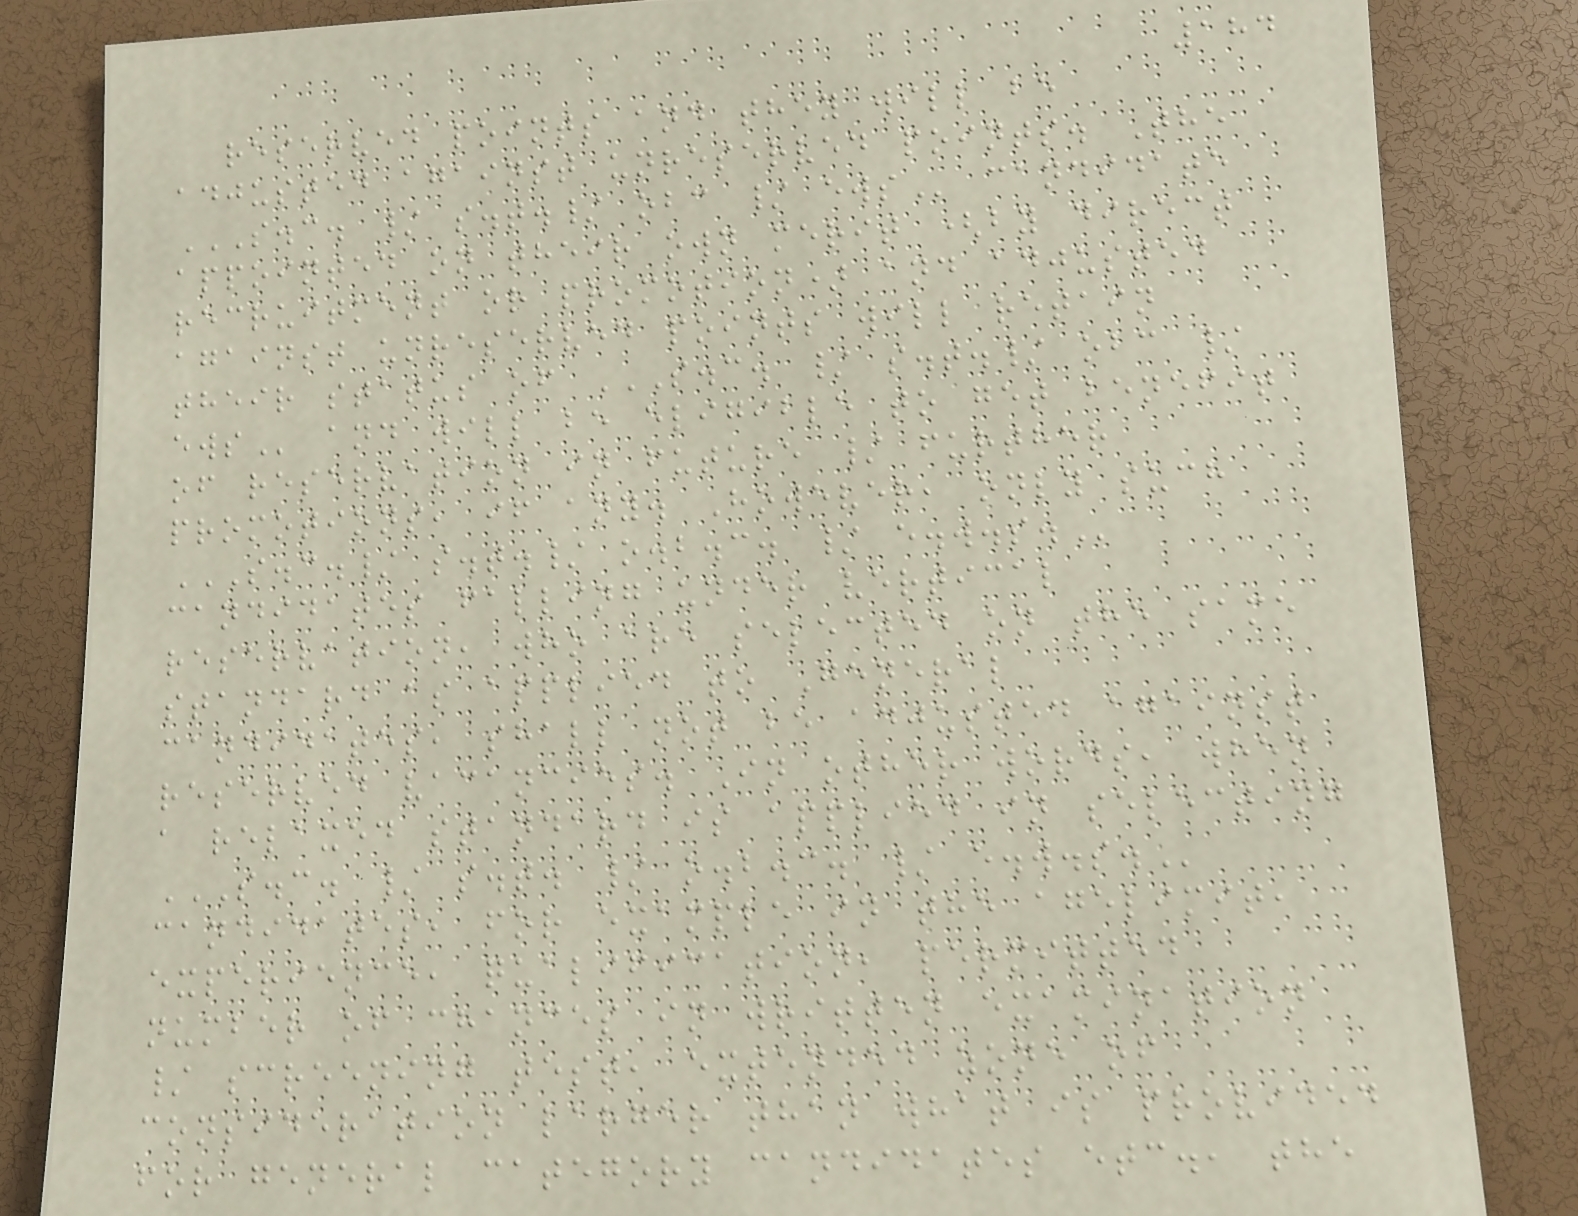184
reserved points and they will be
adjusted against unreserved points. The
S.C. / S.T./ OBC / EWS candidate
appointed on their own merit (by direct
recruitment or promotion) and adjusted
against unreserved points will retain
their status of S.C. / S.T./ OBC /
EWS and will be eligible to get benefit
of reservation in future / further
promotions, if any. However, only such
S.C./ S.T./ O.B.C. / E.W.S.
candidates falling under vertical
reservation, who are selected on the same
standard as applied to General
candidates, shall not be adjusted against
reserved vacancies. In other words, when
a relaxed standard is applied in selecting
S.C. / S.T. / O.B.C. / E.W.S.
candidates, for example in the agelimit,
experience, qualification, permitted
number of chances in written examination
/ screening test, extended zone of
consideration larger than what is provided
for general category candidates etc., the
